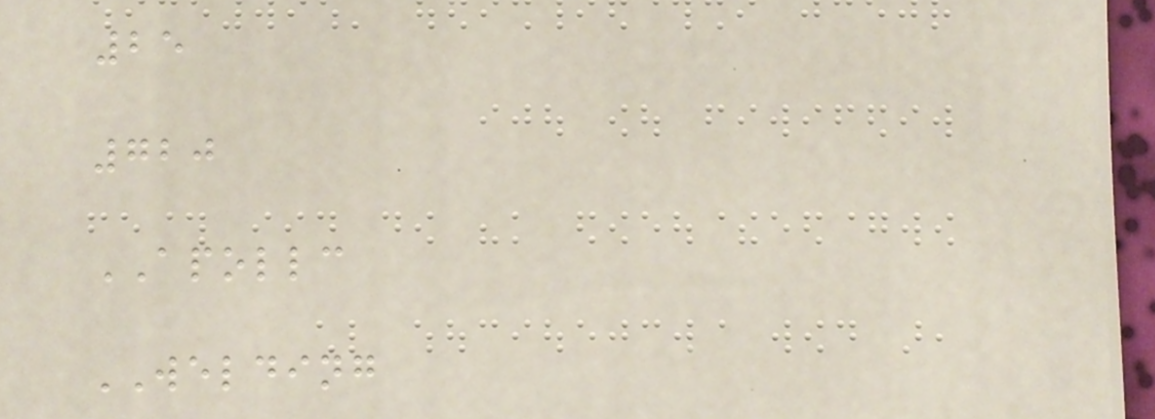25
720
APOLLC
WELDING
